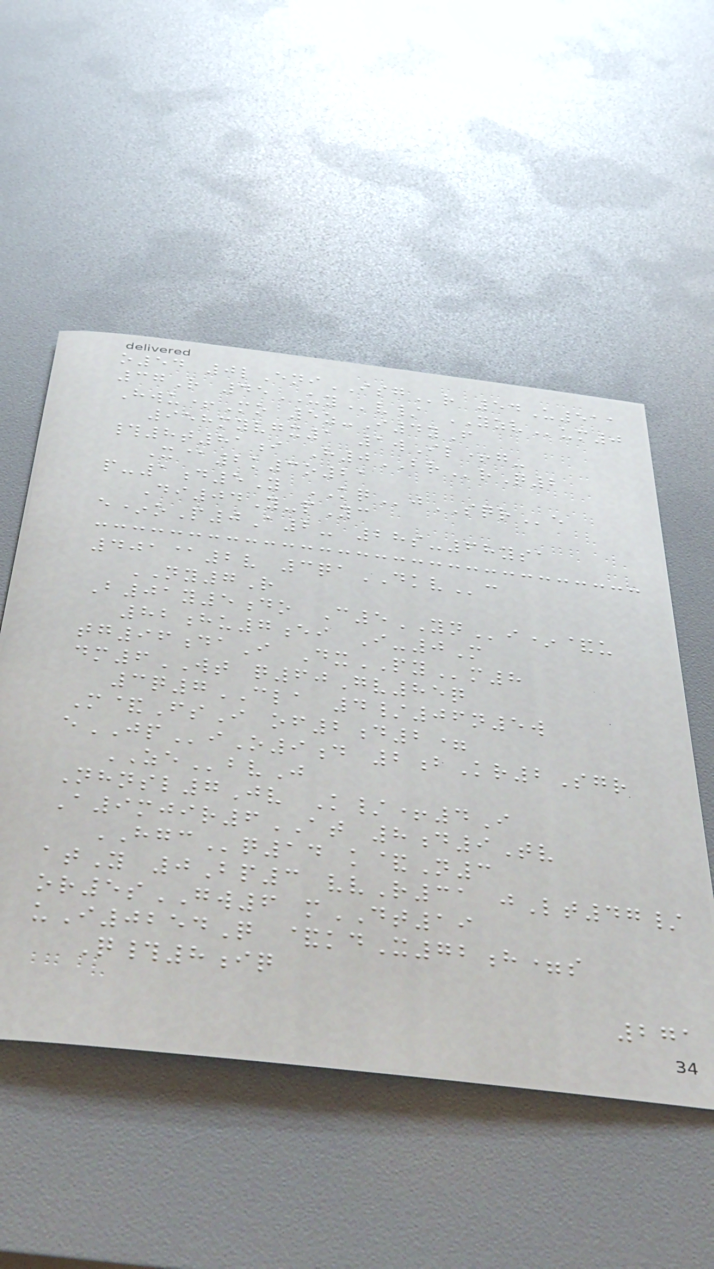o54 0lEniISGr 54U511
37R 45UYv/ YZVum0
Hwu+Mo 5z-I4yF
958myvgx1 1wIl+g-
#8t81i H0BRrQ2
X@2k3o21
p-1d5Y KQjSQRe
Di04Y-pYc
e*oP0A2- 28s-68ysa
401@2v 3qaDKVc
NY7R
B01y5do C5YNi*&u
82hu7ei I-0M
tg96daI DxPYm8
dm6WT q60Gv85q
3q7CLA 4/06n5w
M&FsI of2d2=
eJPiO9d 2bKr2Sgr
ZEbvJ
Nhnsl7Jv K/+4I
A9mjir6AT 8d9Tv
HGCq14 k&N3
atY 0Bp3 vvR31 jLt47/
or5sGW6 mDT19
uI0254Q &kdX72h=s
Q#8iq
271
